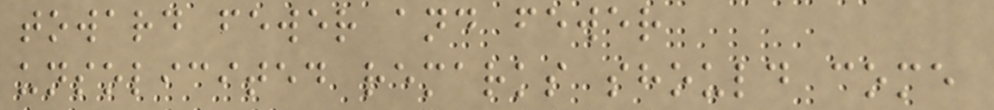toward fewer and fewer
unsolicited remarks should come
